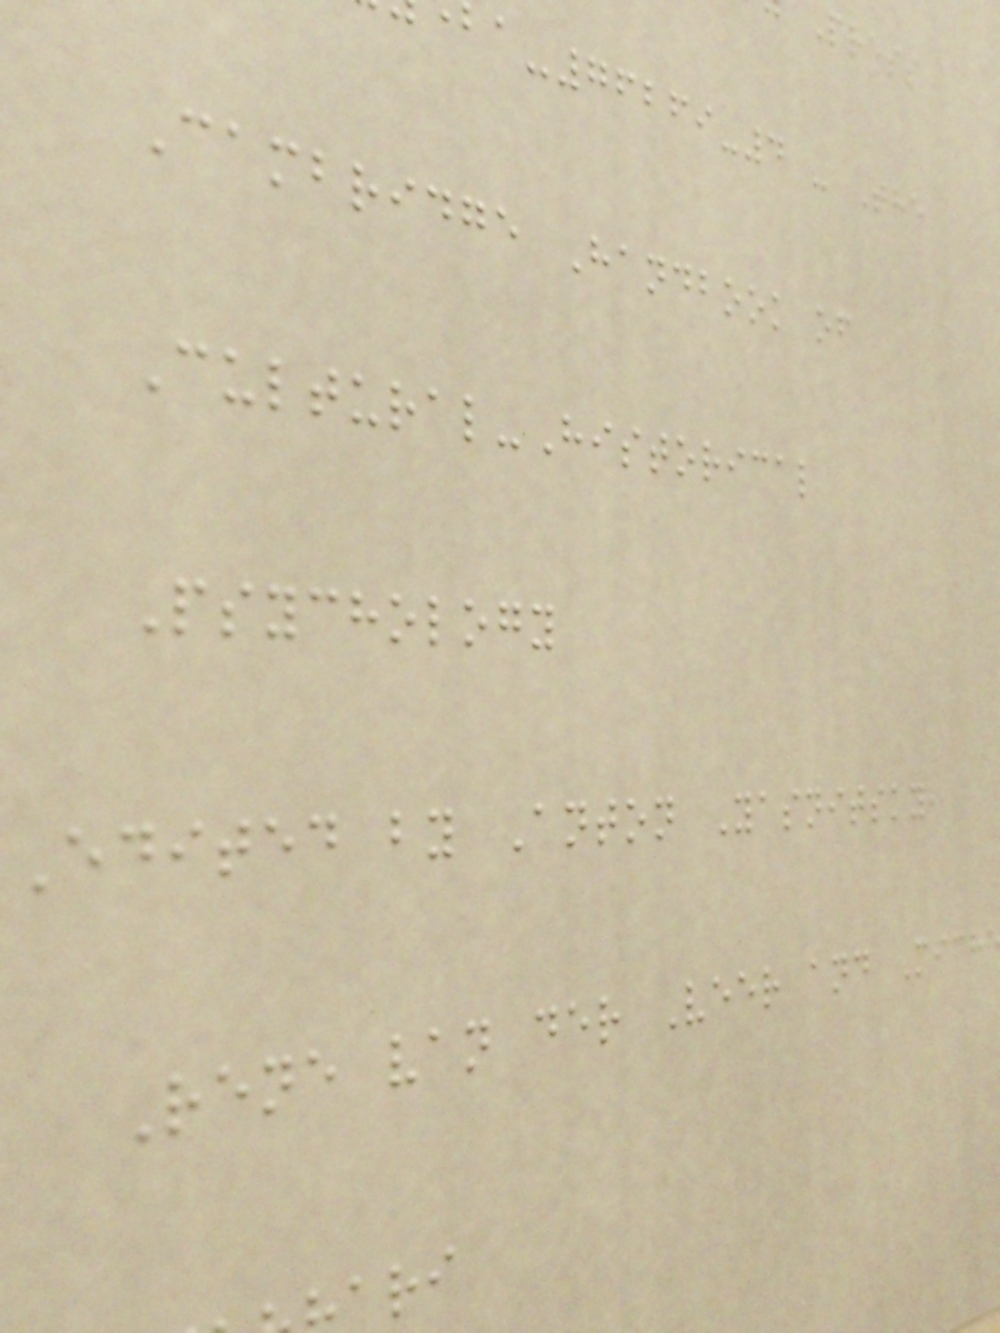-76269-4 - The
Cambridge Handbook of
Cultural-Historical
Psychology
Edited by Anton Yasnitsky,
Rene van der Veer and Mich
